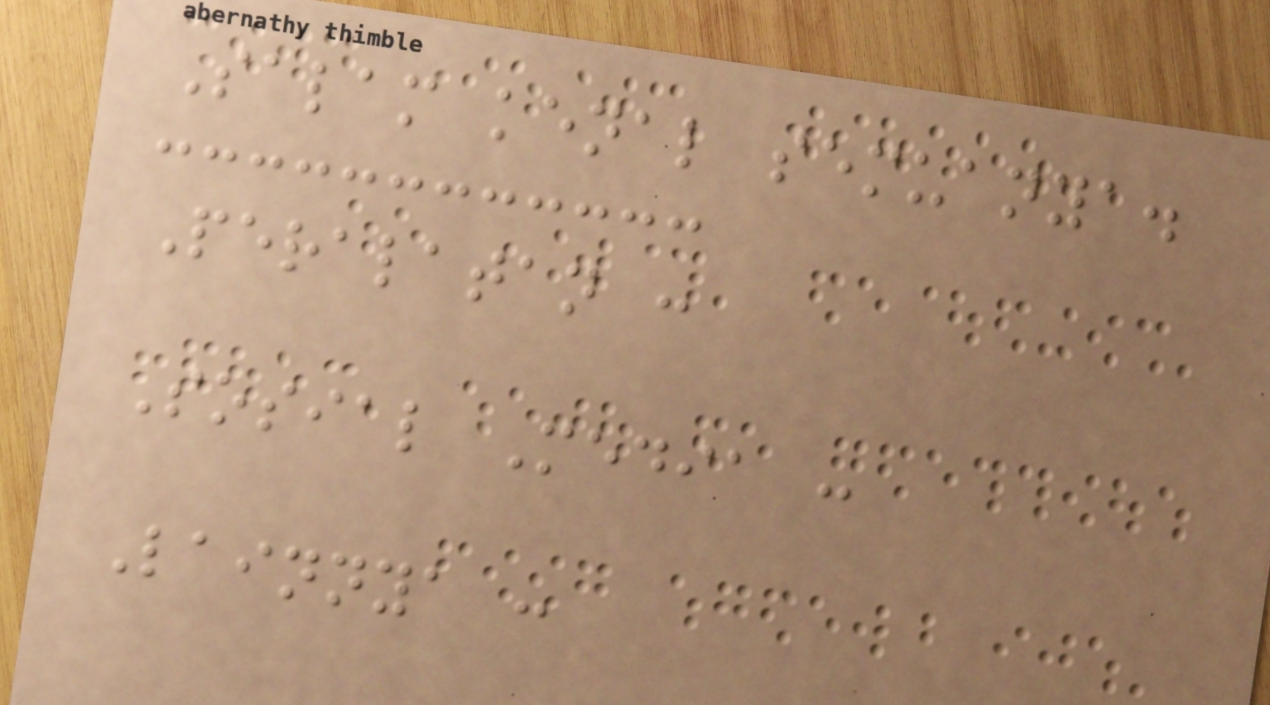Salam kenal semuanya.
Peralatan :
Sosial Media :
Lainnya :
